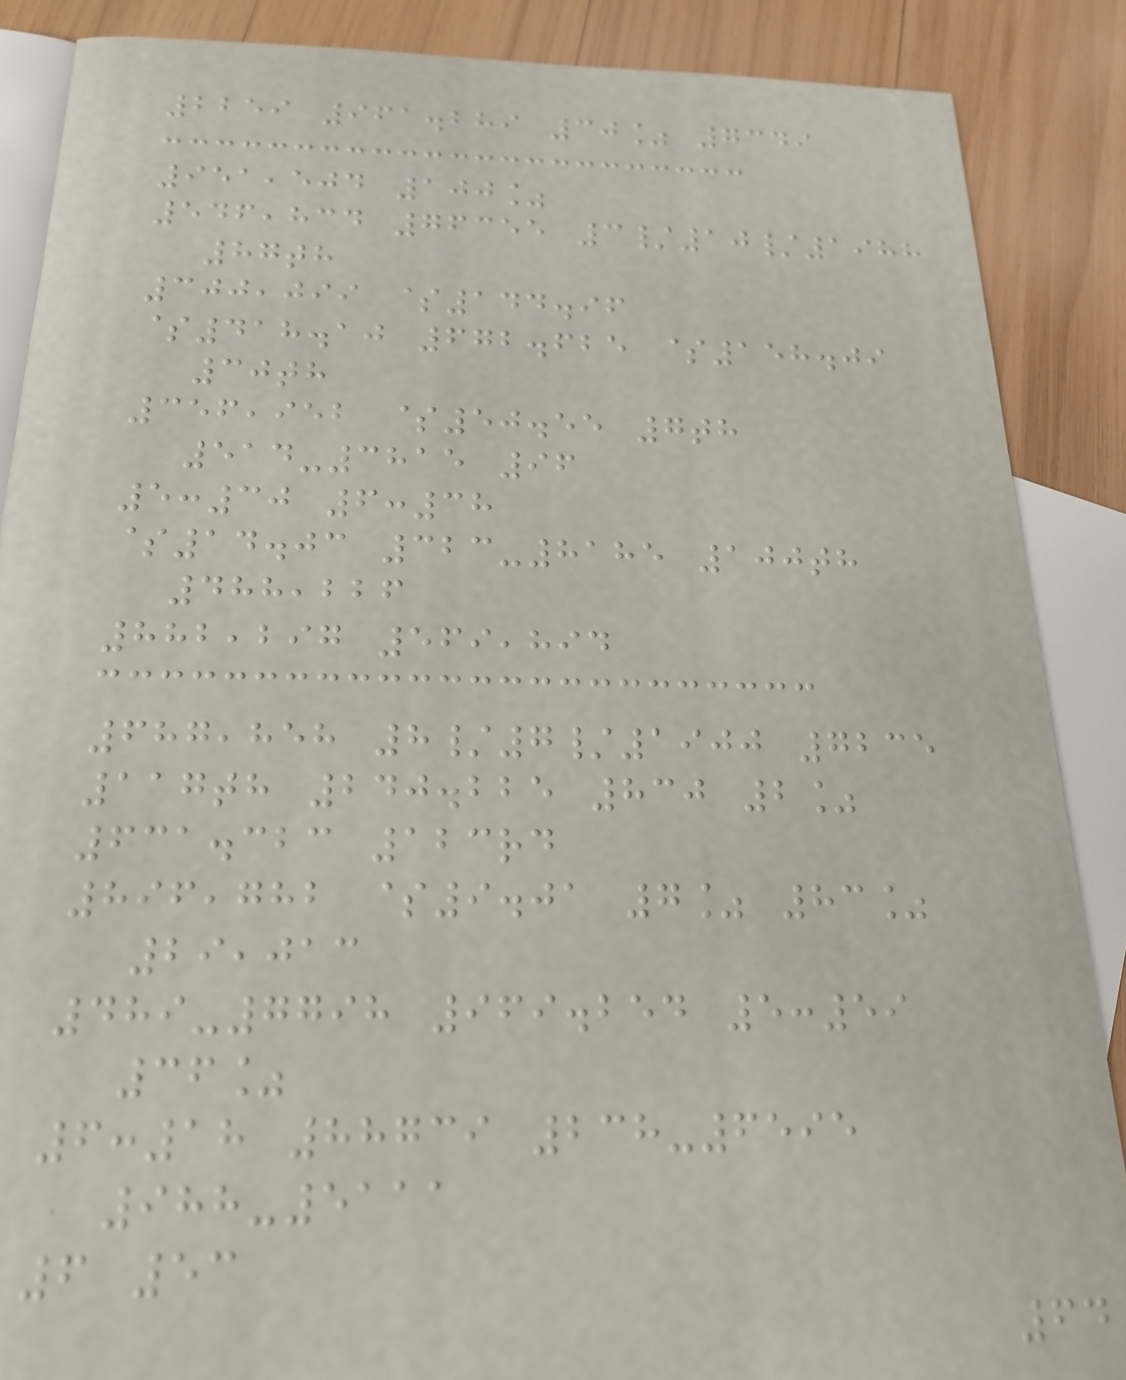2259 961.289 30% 7349
951,504 100%
546,834 76355 3/10/1988
87th
300,099 $144.96
$418.10 672.625 $158.09
30th
356,952 $50.55 7th
514-3815 96
5:30 6:38
$14.03 323-8185 100th
488,226
882,297 569,894
687,858 8/7/1900 7235
117th 240.225 830 2%
631.323 123rd
896,782 $9.01 7% 83%
29,013
489-7798 969.254 5:59
36%
6:18 88739 238-6595
988-5111
6 53
64
